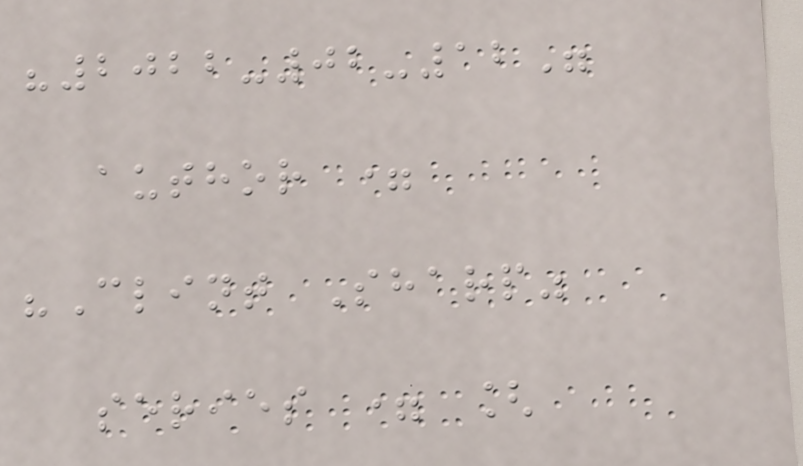"2022-02-12"
author =
"Clint Sharp"
series = [
